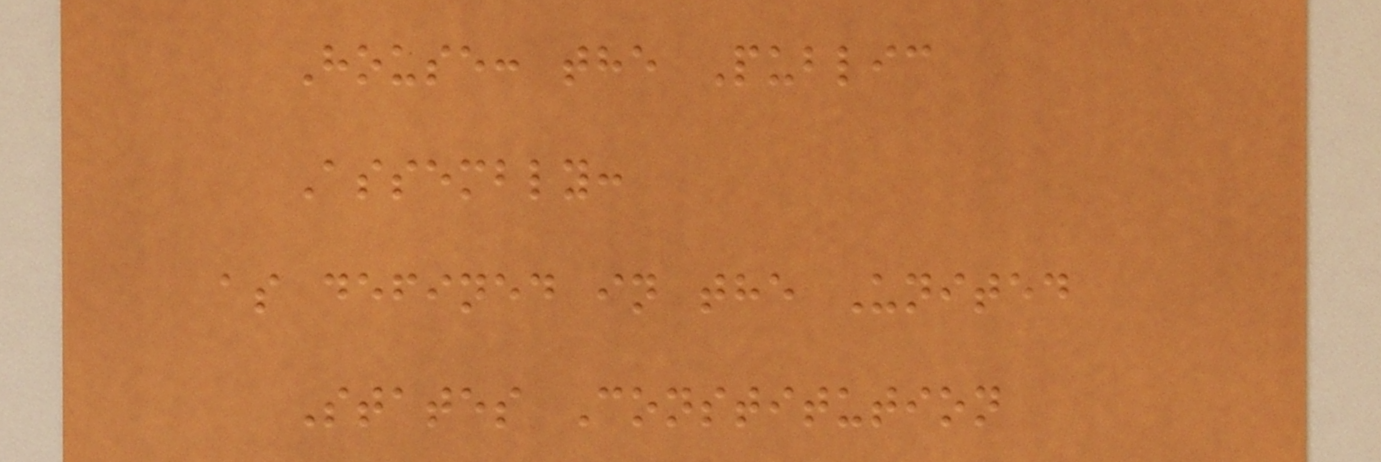House: the Public
Assembly:
as defined in the United
States Constitution
